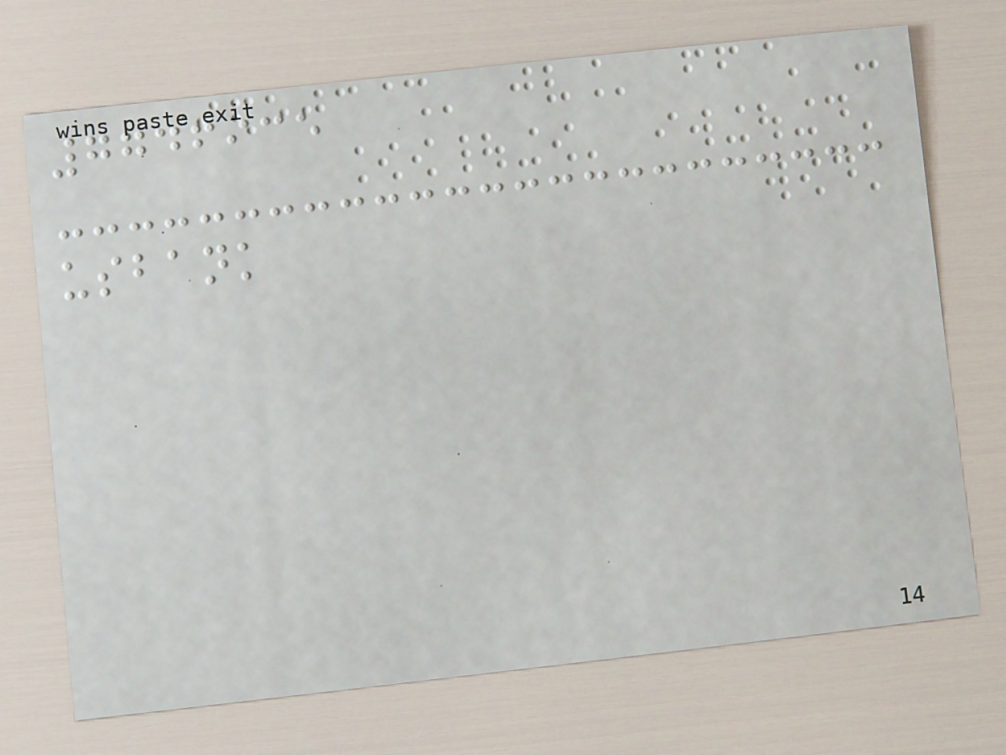7746935
usbank
